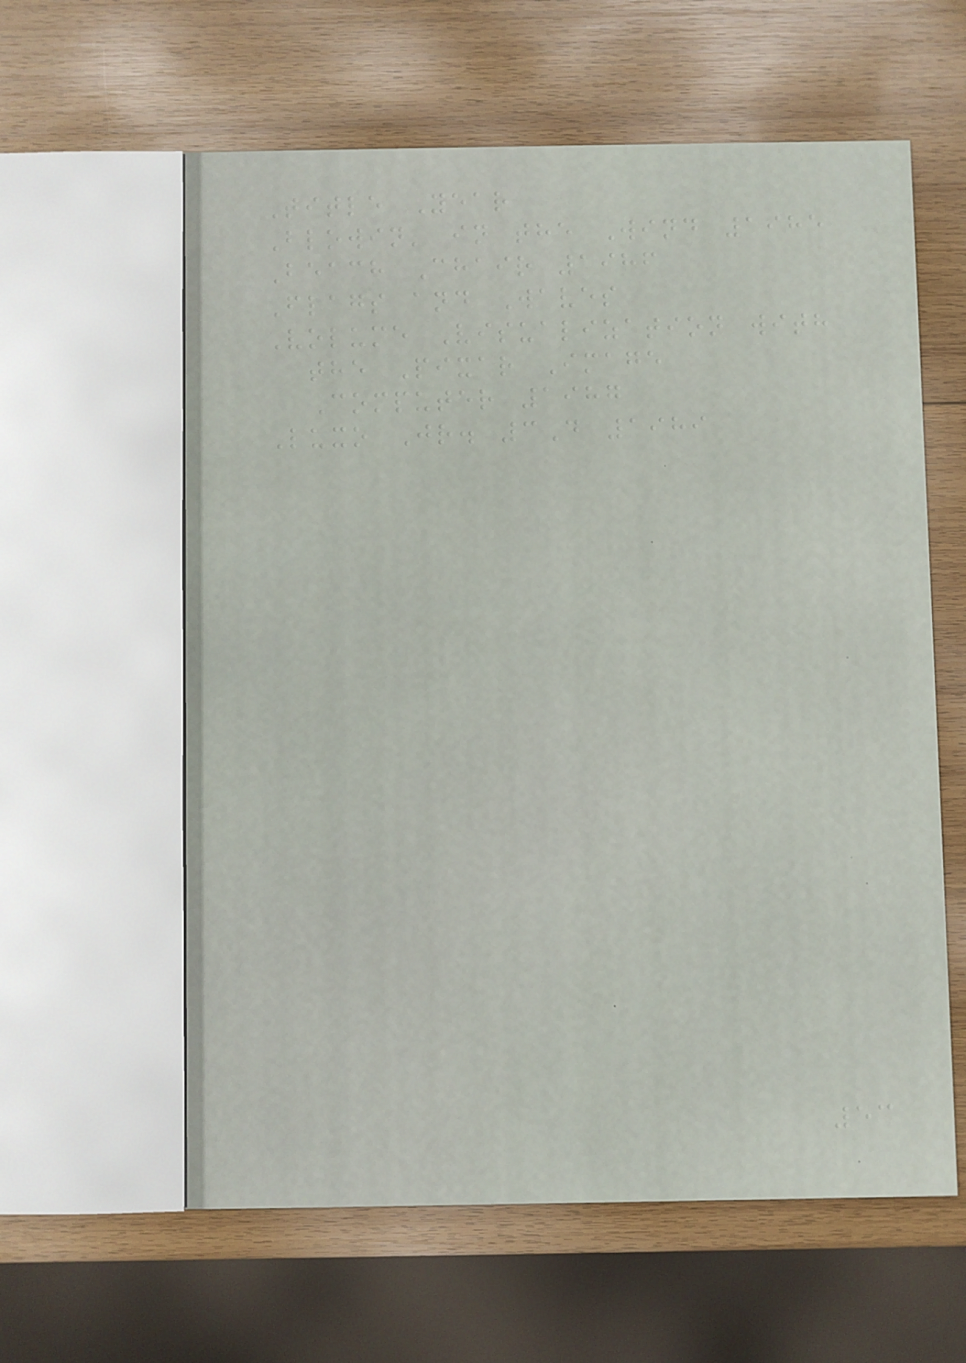Title Year
Blowin' in the Wind 1985
Beach Chair 1986
Flags and Waves
Volume Visualization with
the Pixar Image
Computer 1987
Luxo Jr. 3D 1989
53
